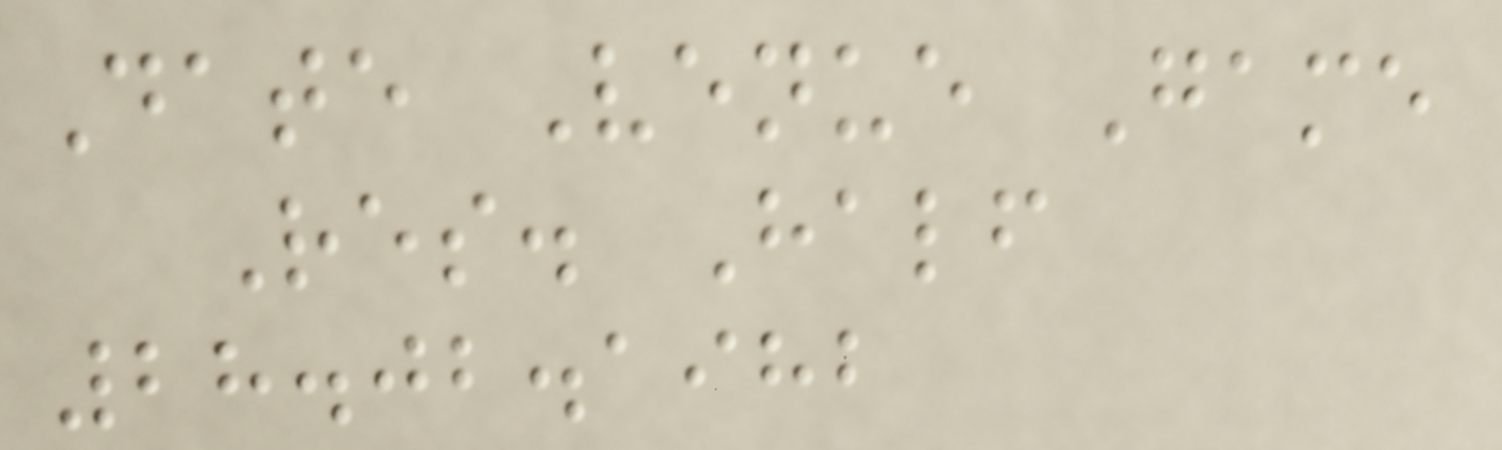Date Venue Game
Res. Half
28.02.1982
